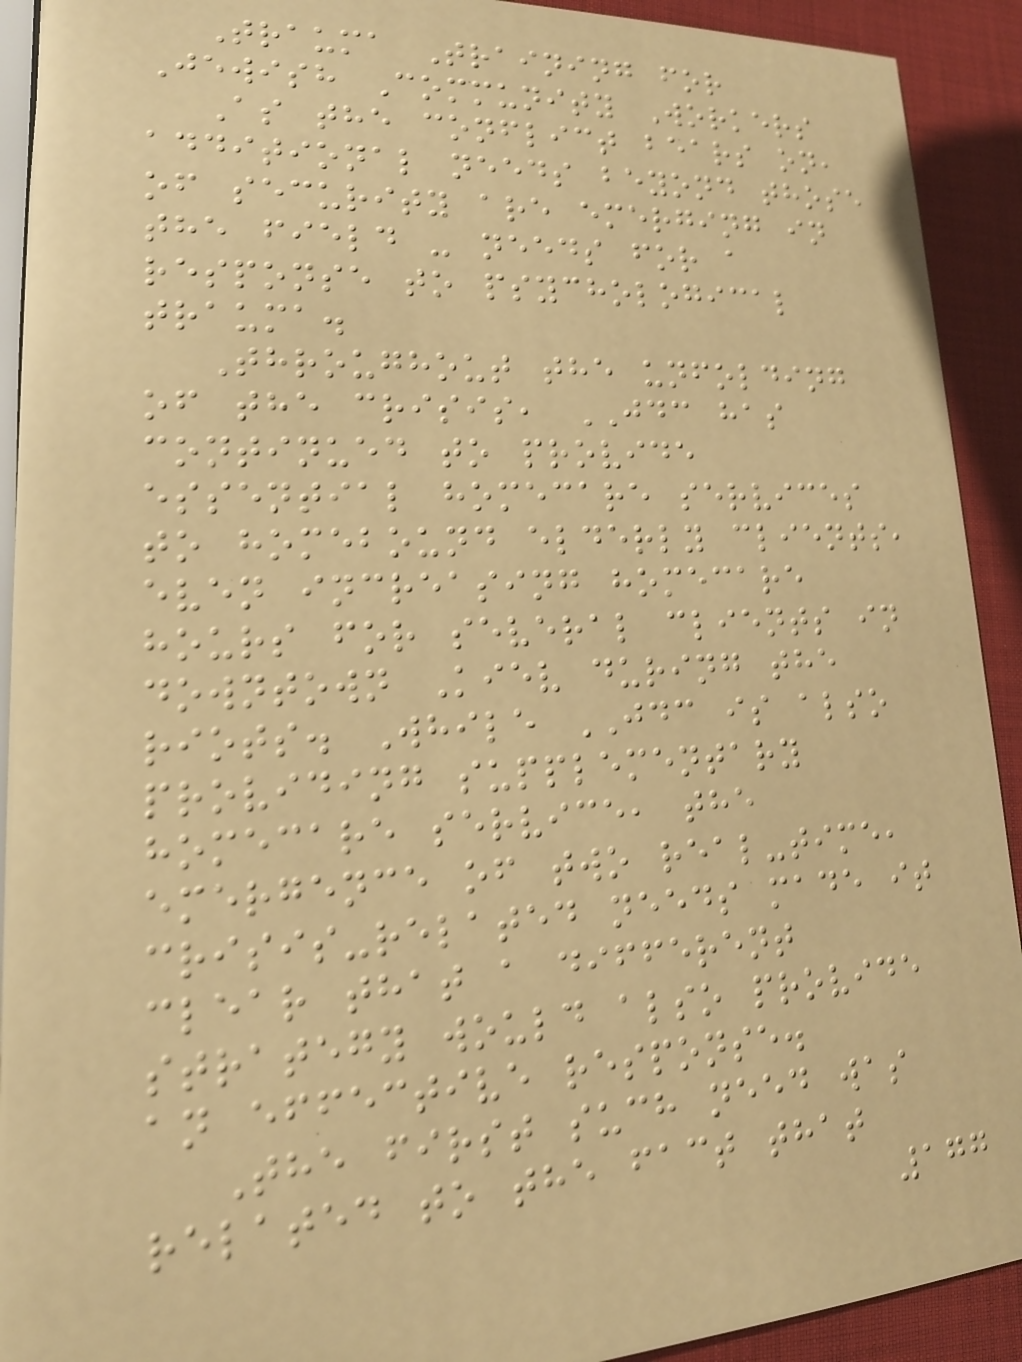Trauma Training for
Jewish Community Workers
As the conflict bears on,
additional needs beyond those
of security are emerging in
the field - needs for a
response to psychological
trauma.
Throughout the unfolding
of the crisis, JDC has
continued to provide
essential homecare services
to homebound elderly clients,
even increasing homecare
hours for several clients in
downtown Kiev during the
riots. While JDC is also
providing supplementary
homecare service, the
emergence of two real-time,
crisis-related needs made it
clear that a different
strategy would also provide
an effective response.
The first such need was
related to the fact that
177
